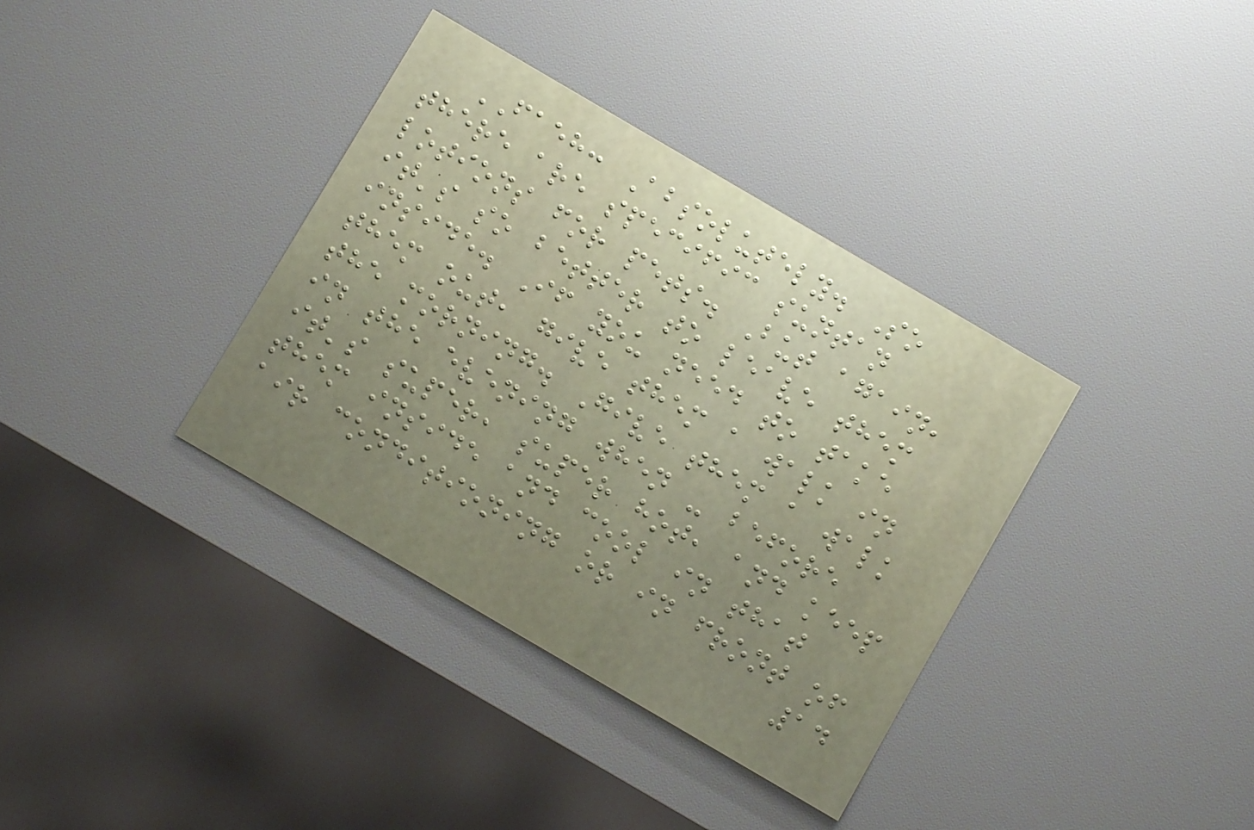FAEH: Absolutely. So
there are specific suntan
lotions for pets. But again,
it's so better to leave them
inside. If you need to take
them out, give them a walk in
the morning. Give them a walk
in the evening when - before
it's super, super hot, and keep
them inside and cool in that
air conditioning or in front of
14
